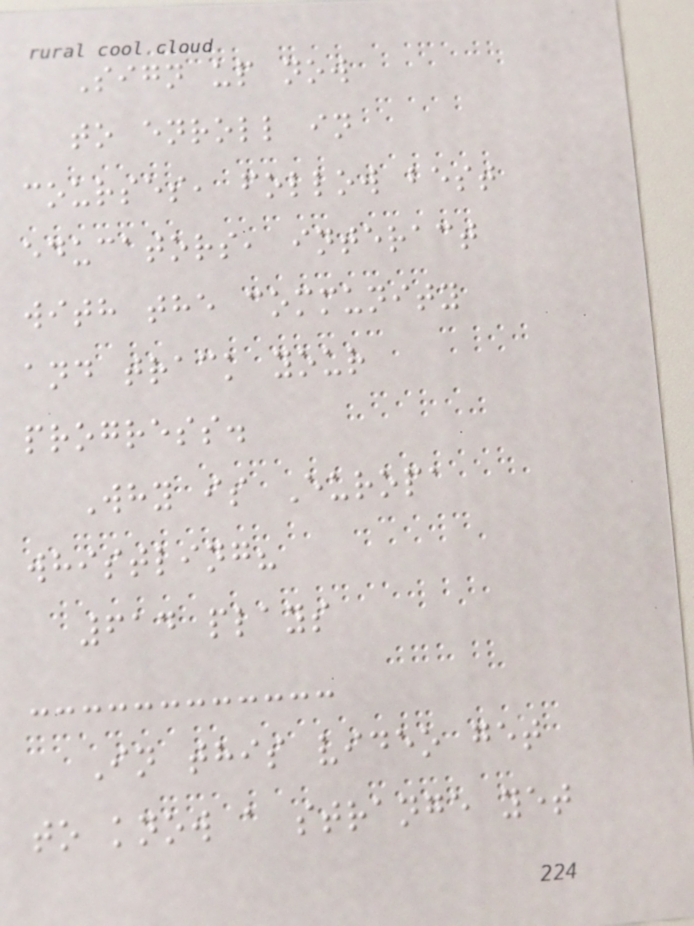Sign up now
to enroll in
courses, follow best
educators, interact
with the community
and track your
progress.
Why is Europa
whistling?
614 plays
In this video get
to know a strange yet
